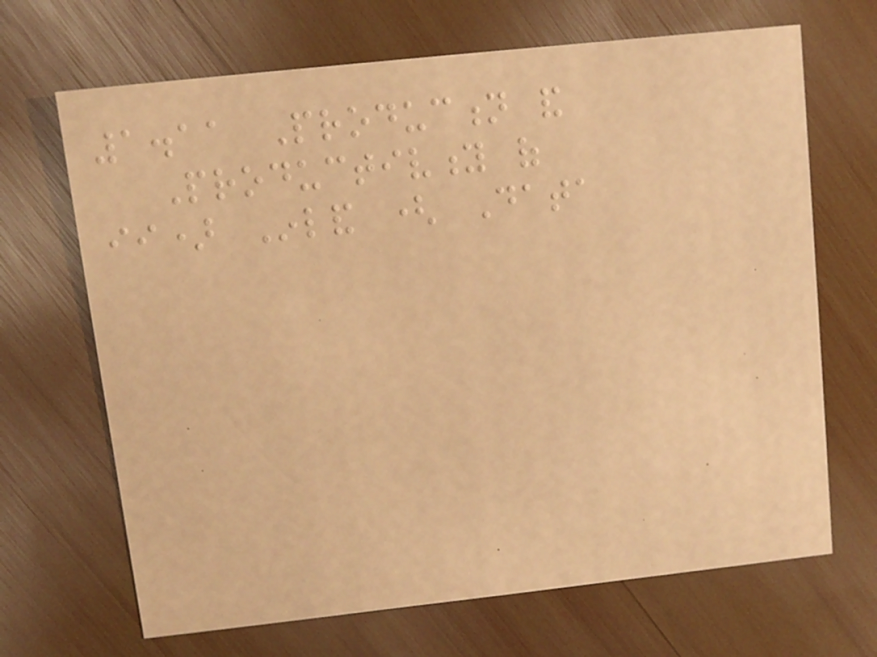1.11 Production and
Productivity of
ii) Inland ( Data
